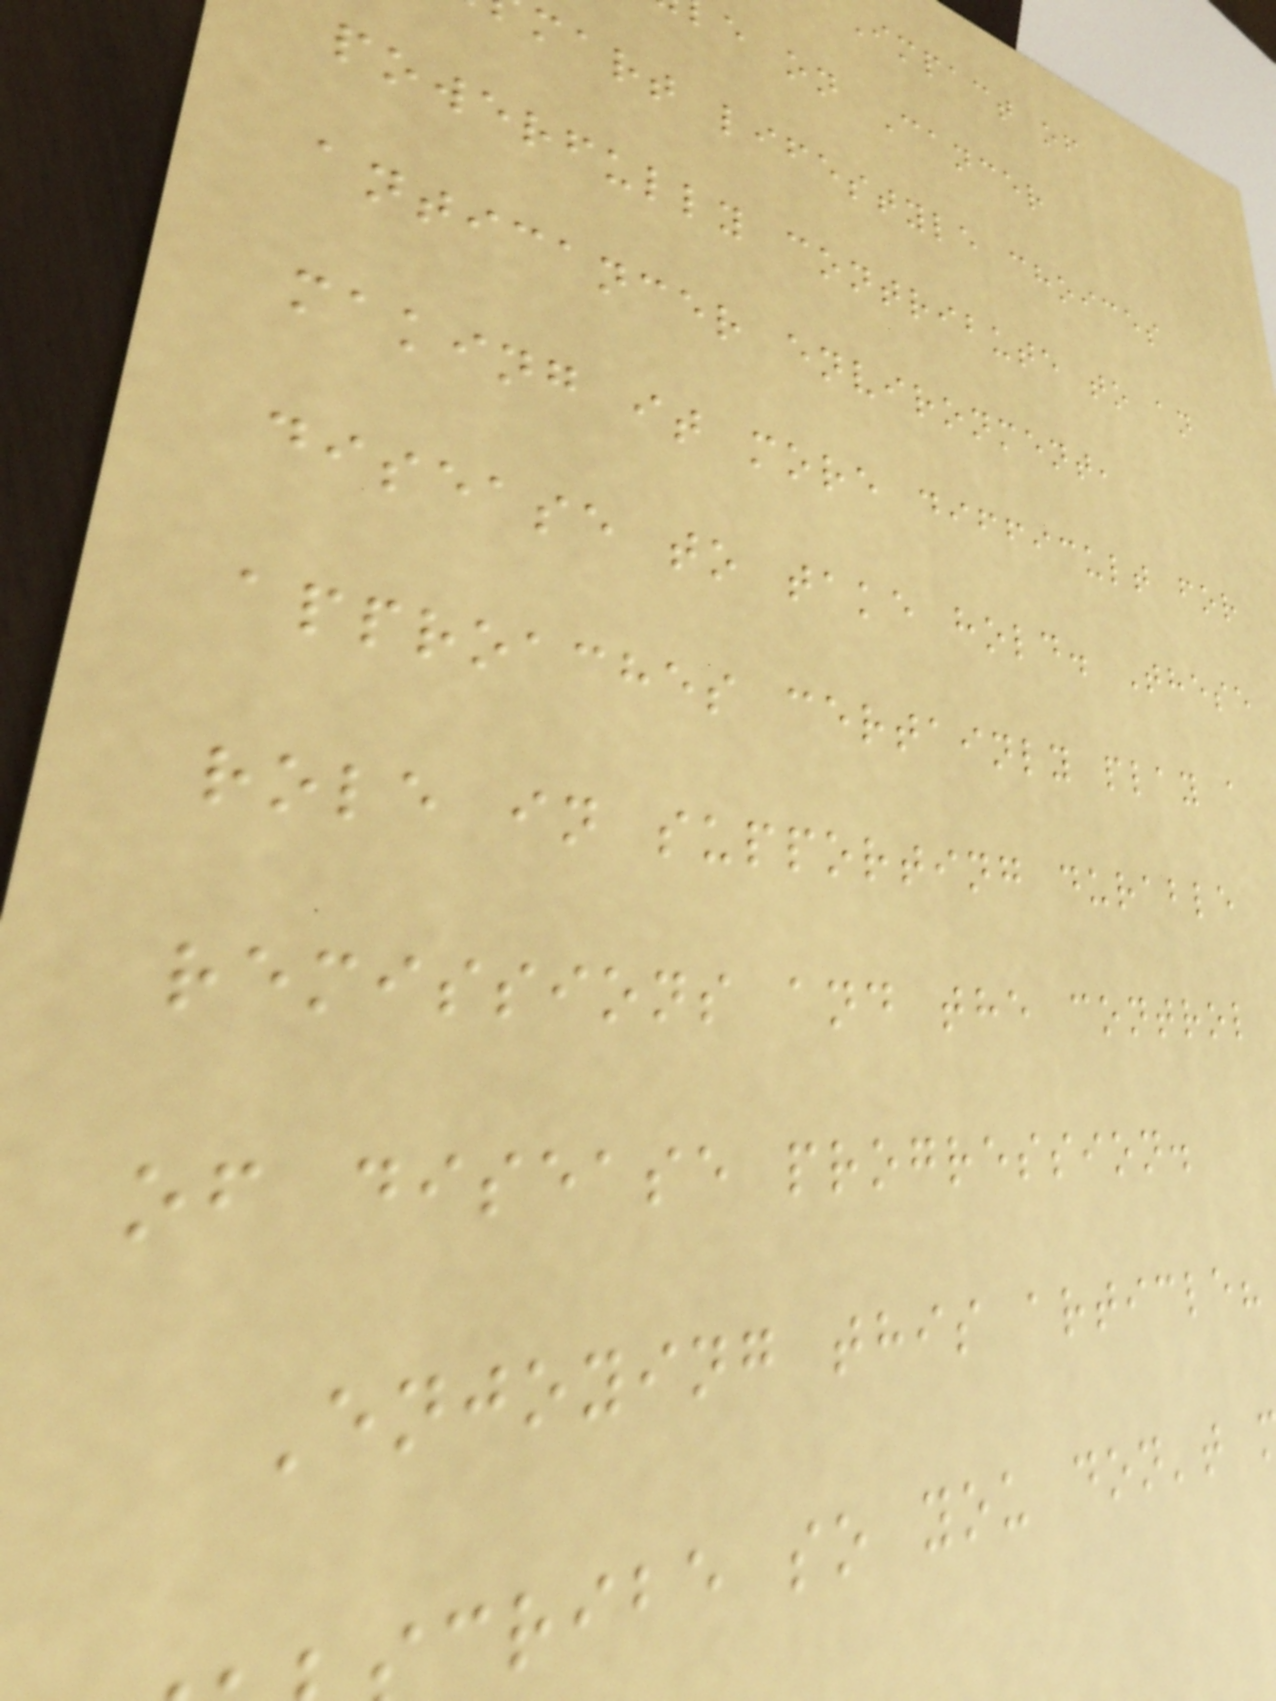Impact of
e on Cancer
mart lifestyle choices
powerfully contribute to an
anticancer environment,
making it more difficult for
disease to take hold. These
approaches certainly play a
role in supporting durable
remissions and the control
of disease progression.
Enjoying this article?
cribe so you don't
